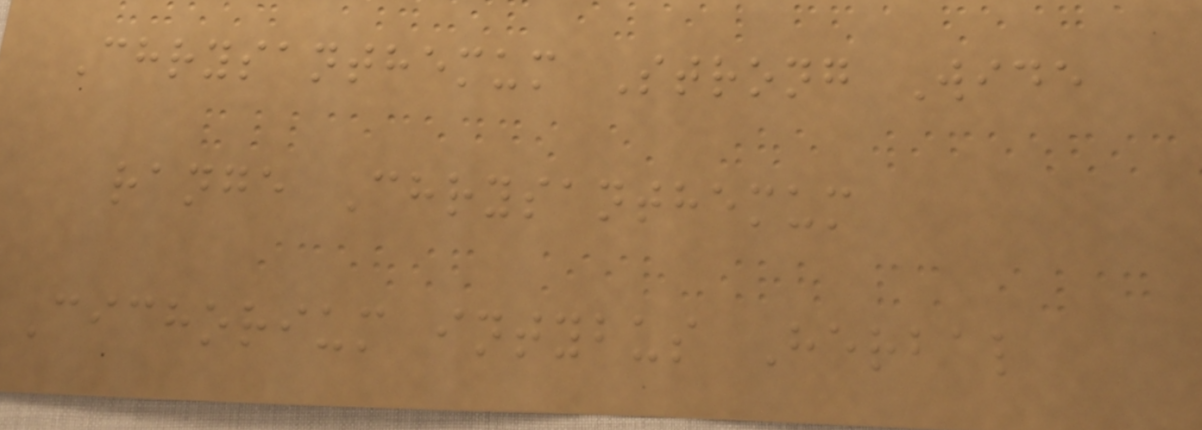Chrysanthemum Strong Wide
range Chrysanthemum
Cichorium intybus Herbal
